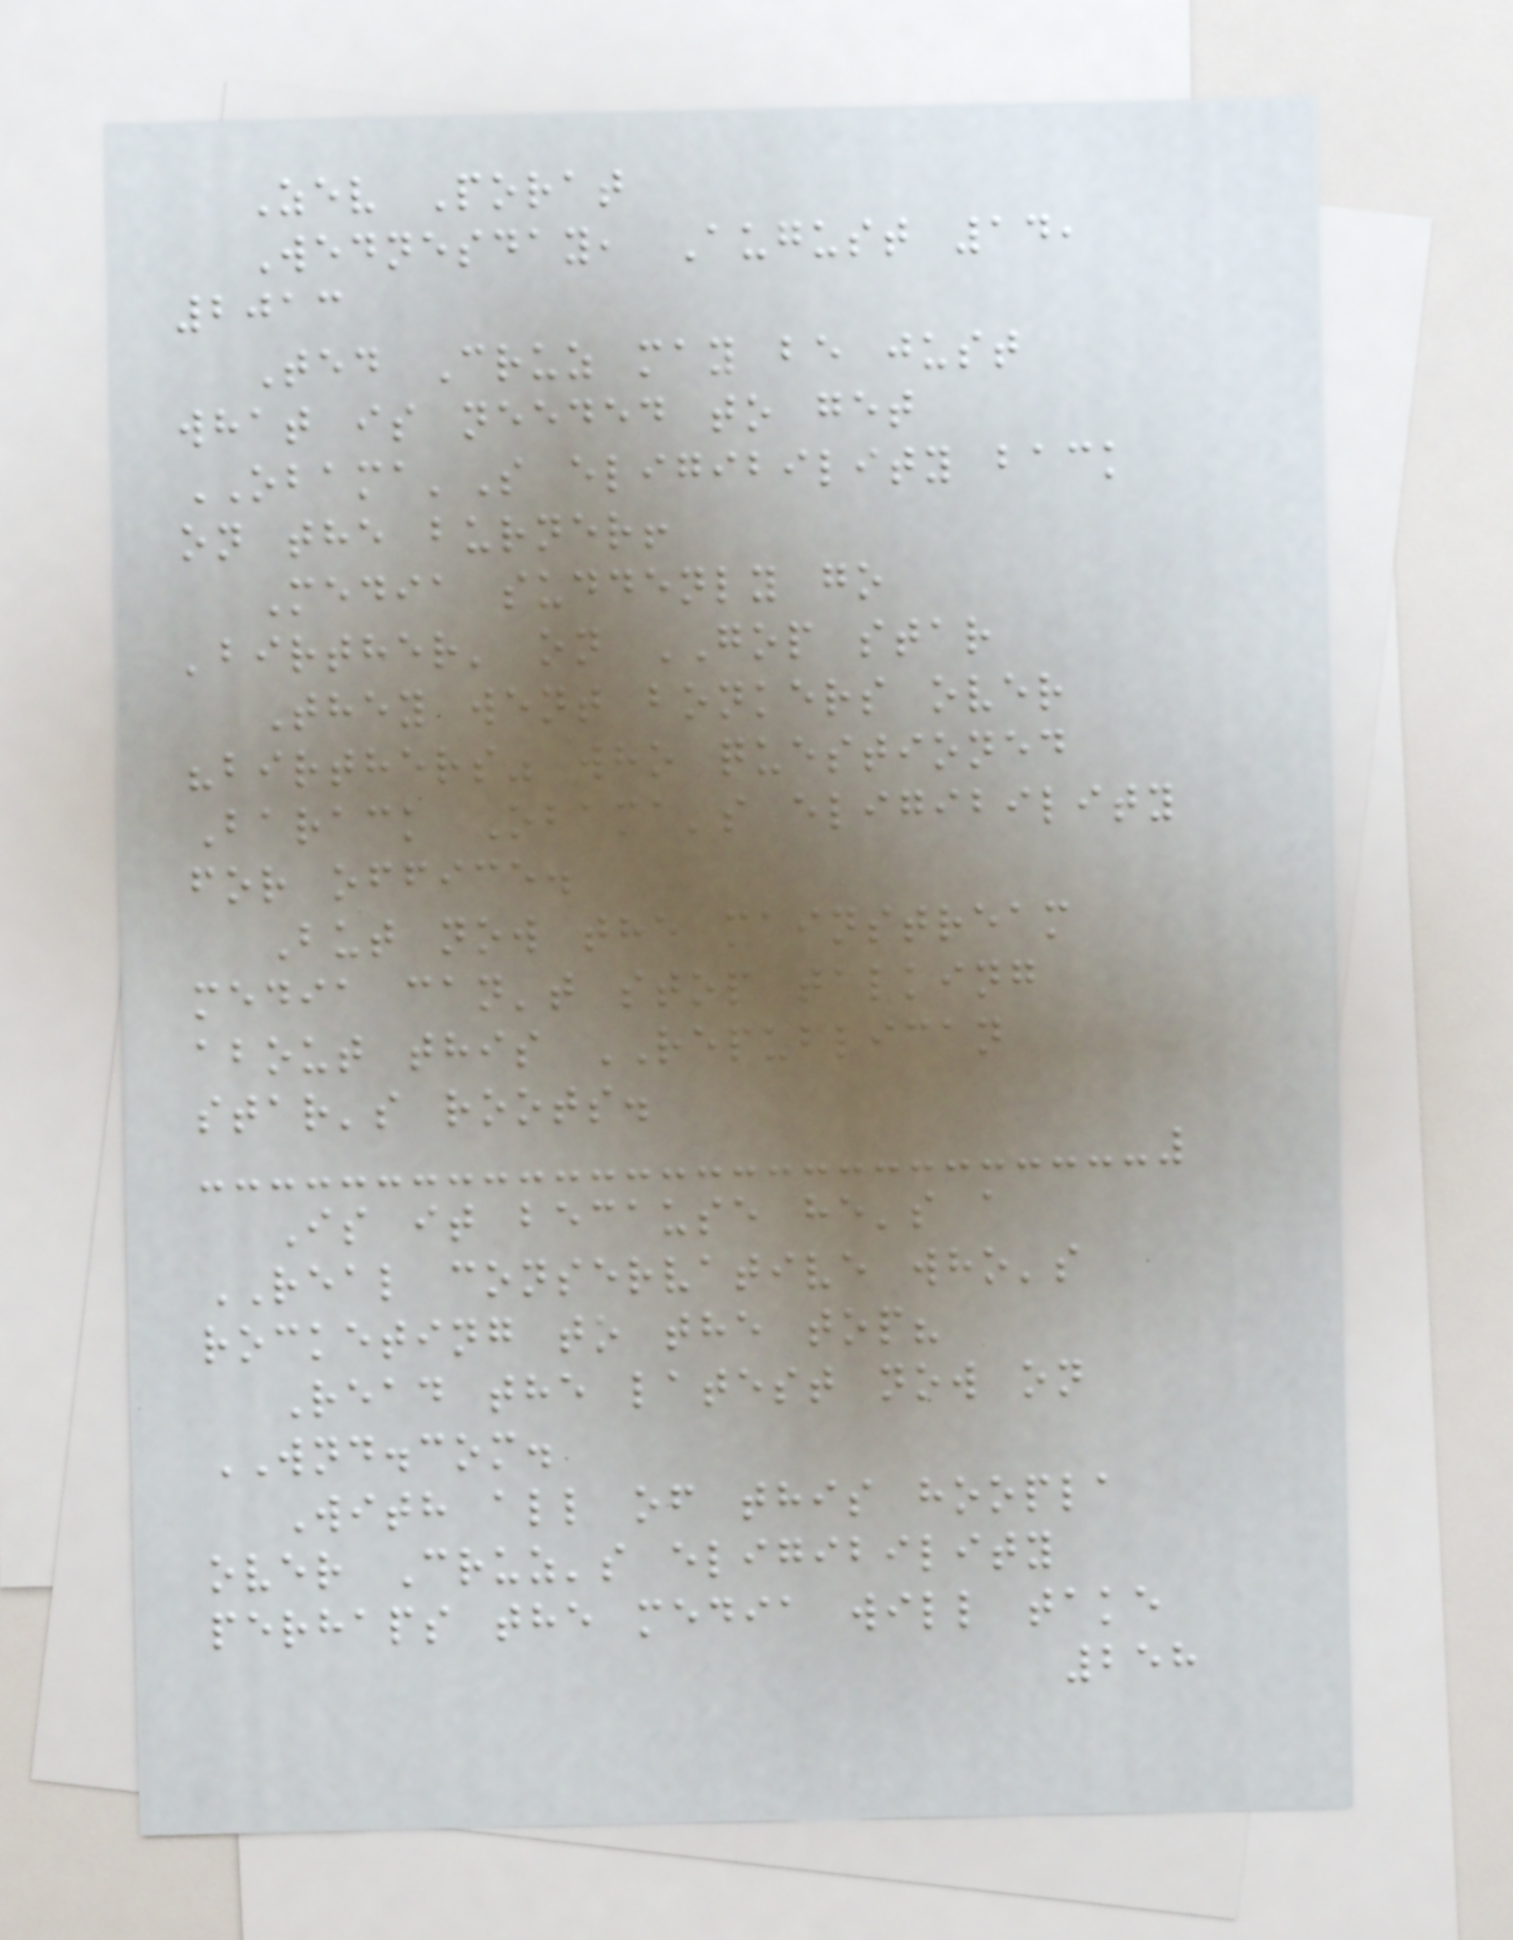Zev Porat
Wednesday, August 14,
2013
Ted Cruz may be just
what is needed to get
OBAMA'S eligibility back
on the burner!
Media suddenly go
'birther' on GOP star
They went bonkers over
"birthers" who questioned
Barack Obama's eligibility
for office.
But now the mainstream
media can't stop talking
about this REPUBLICAN
star's roots.
Is it because he's a
REAL conservative who's
rocketing to the top?
Read the latest now on
WND.com.
With all of this hoopla
over Cruz's eligibility
perhaps the media will take
258
